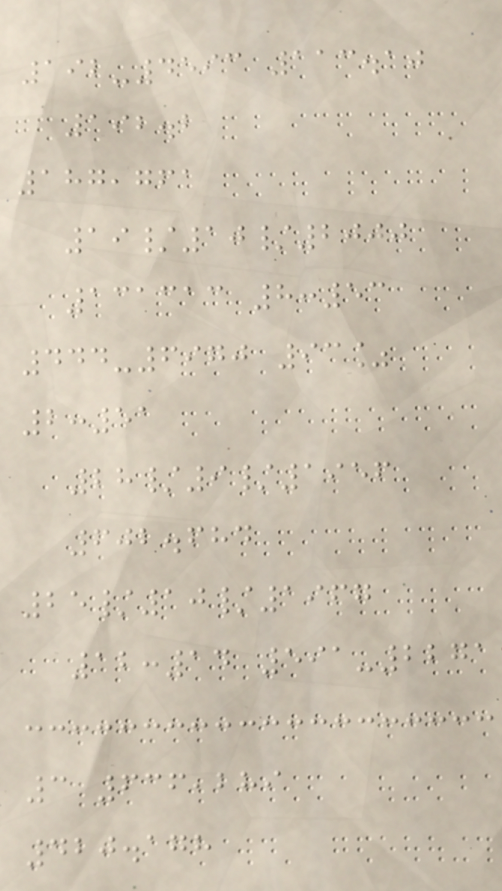192-4593 113.10
192.2
187,761
19/10/2000
131313 8:53
444-6970 93%
2:51
28/9/1956
602.684
25/10/1967
12:14 591-2271
3 636,289
420.178
